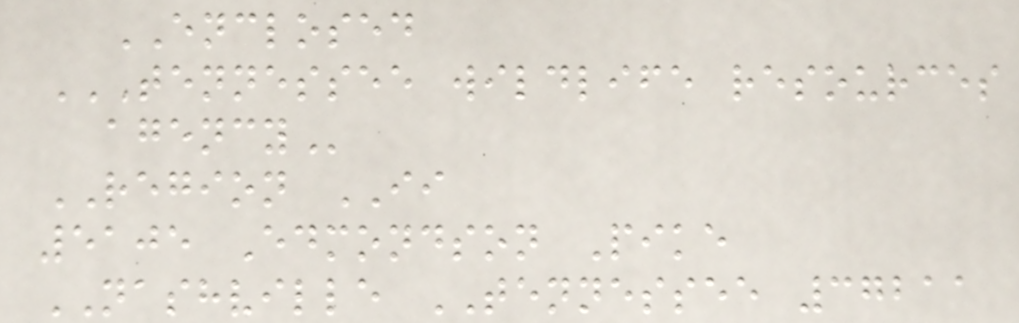ENCLOSED
TENNESSEE WILDLIFE RESOURCES
AGENCY
REGION II
5105 Edmondson Pike
NASHVILLE TENNESSEE 37211
